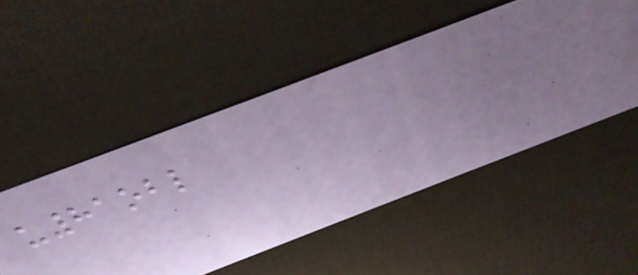u81obl
